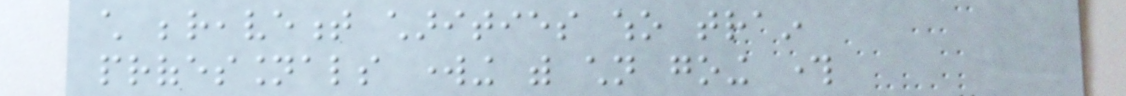child bereavement charities who train
professionals working with children going through
